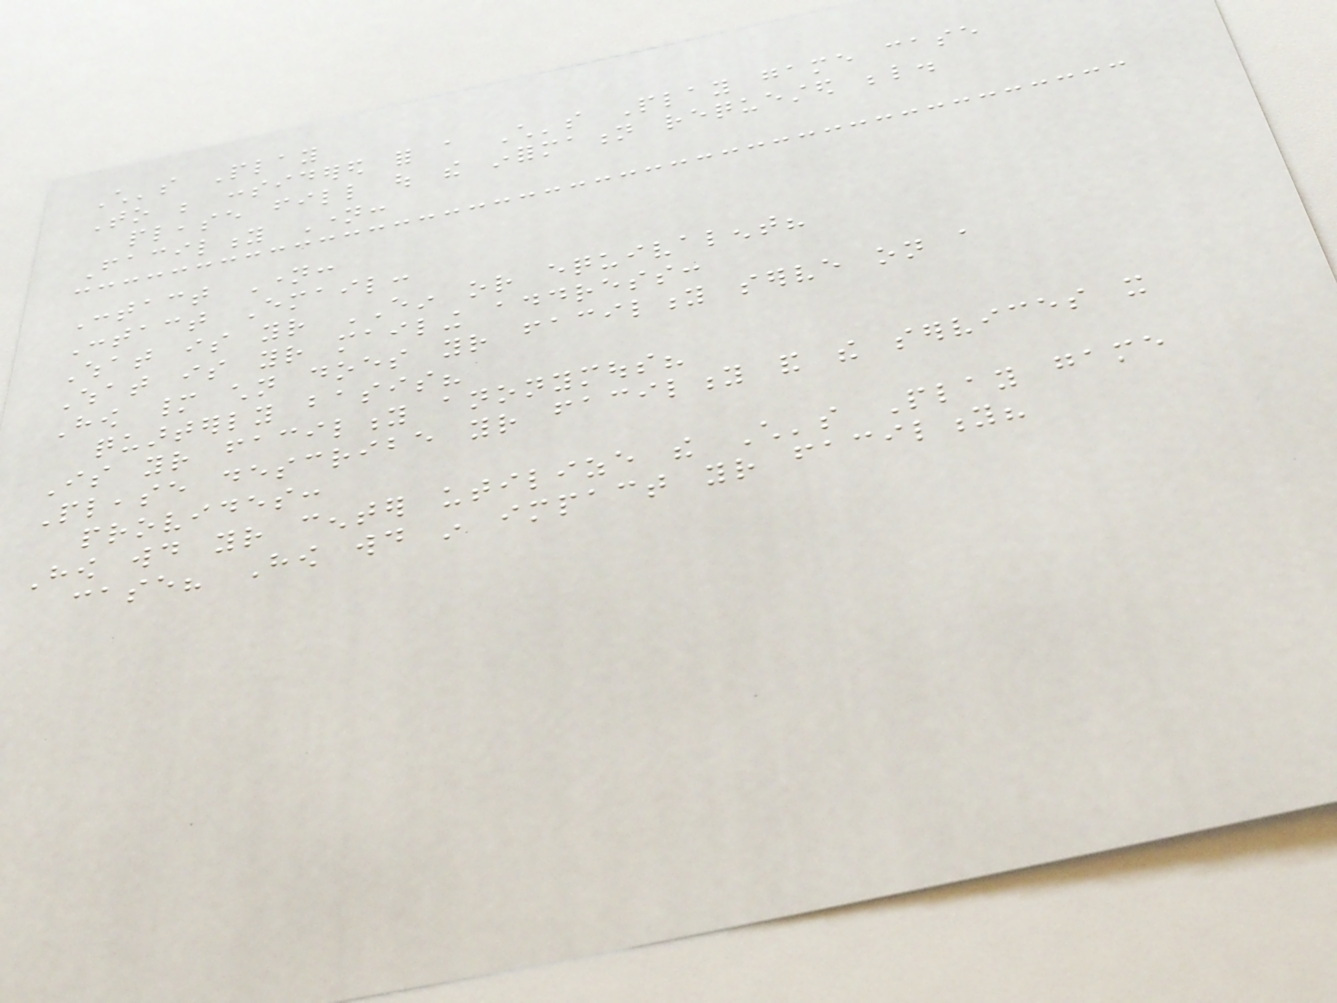Child's Play
To be considered for a Child's Play game case
please fill out the information requested below.
Facility Name:
Contact Name:
Contact Email:
What is your EIN or equivalent?
What is your mailing address:
How many children does your facility serve on a
quarterly basis?
Is your facility anonymous?
Please describe your facility and the services it
provides:
How would your center utilize the Child's Play game
case? How would in impact your facility?
